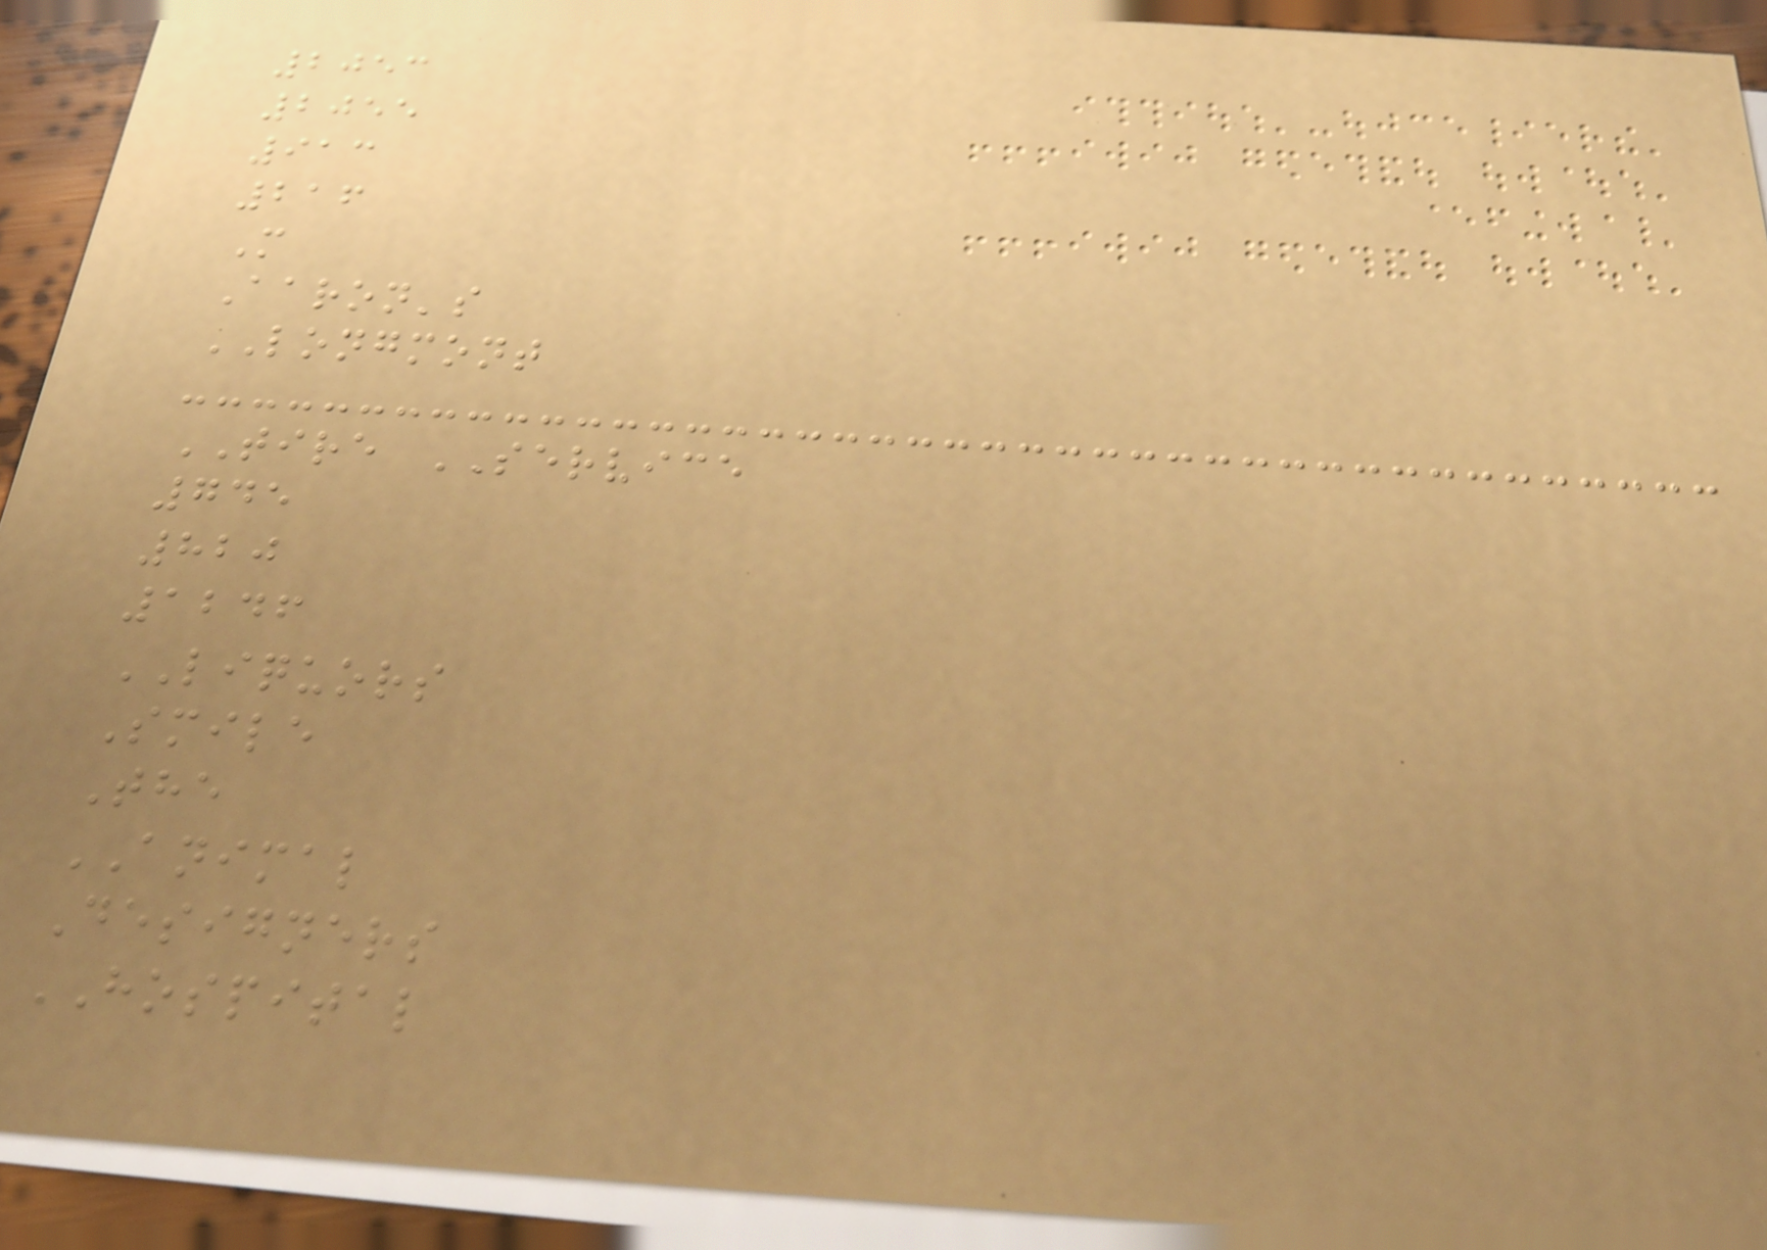2053
2055
913
216
M
Aaron's
LONGMONT
TIRE SERVICE
745
820
1246
LIQUORS
Smile
The
ANIMAL
Designers
HOSPITAL
